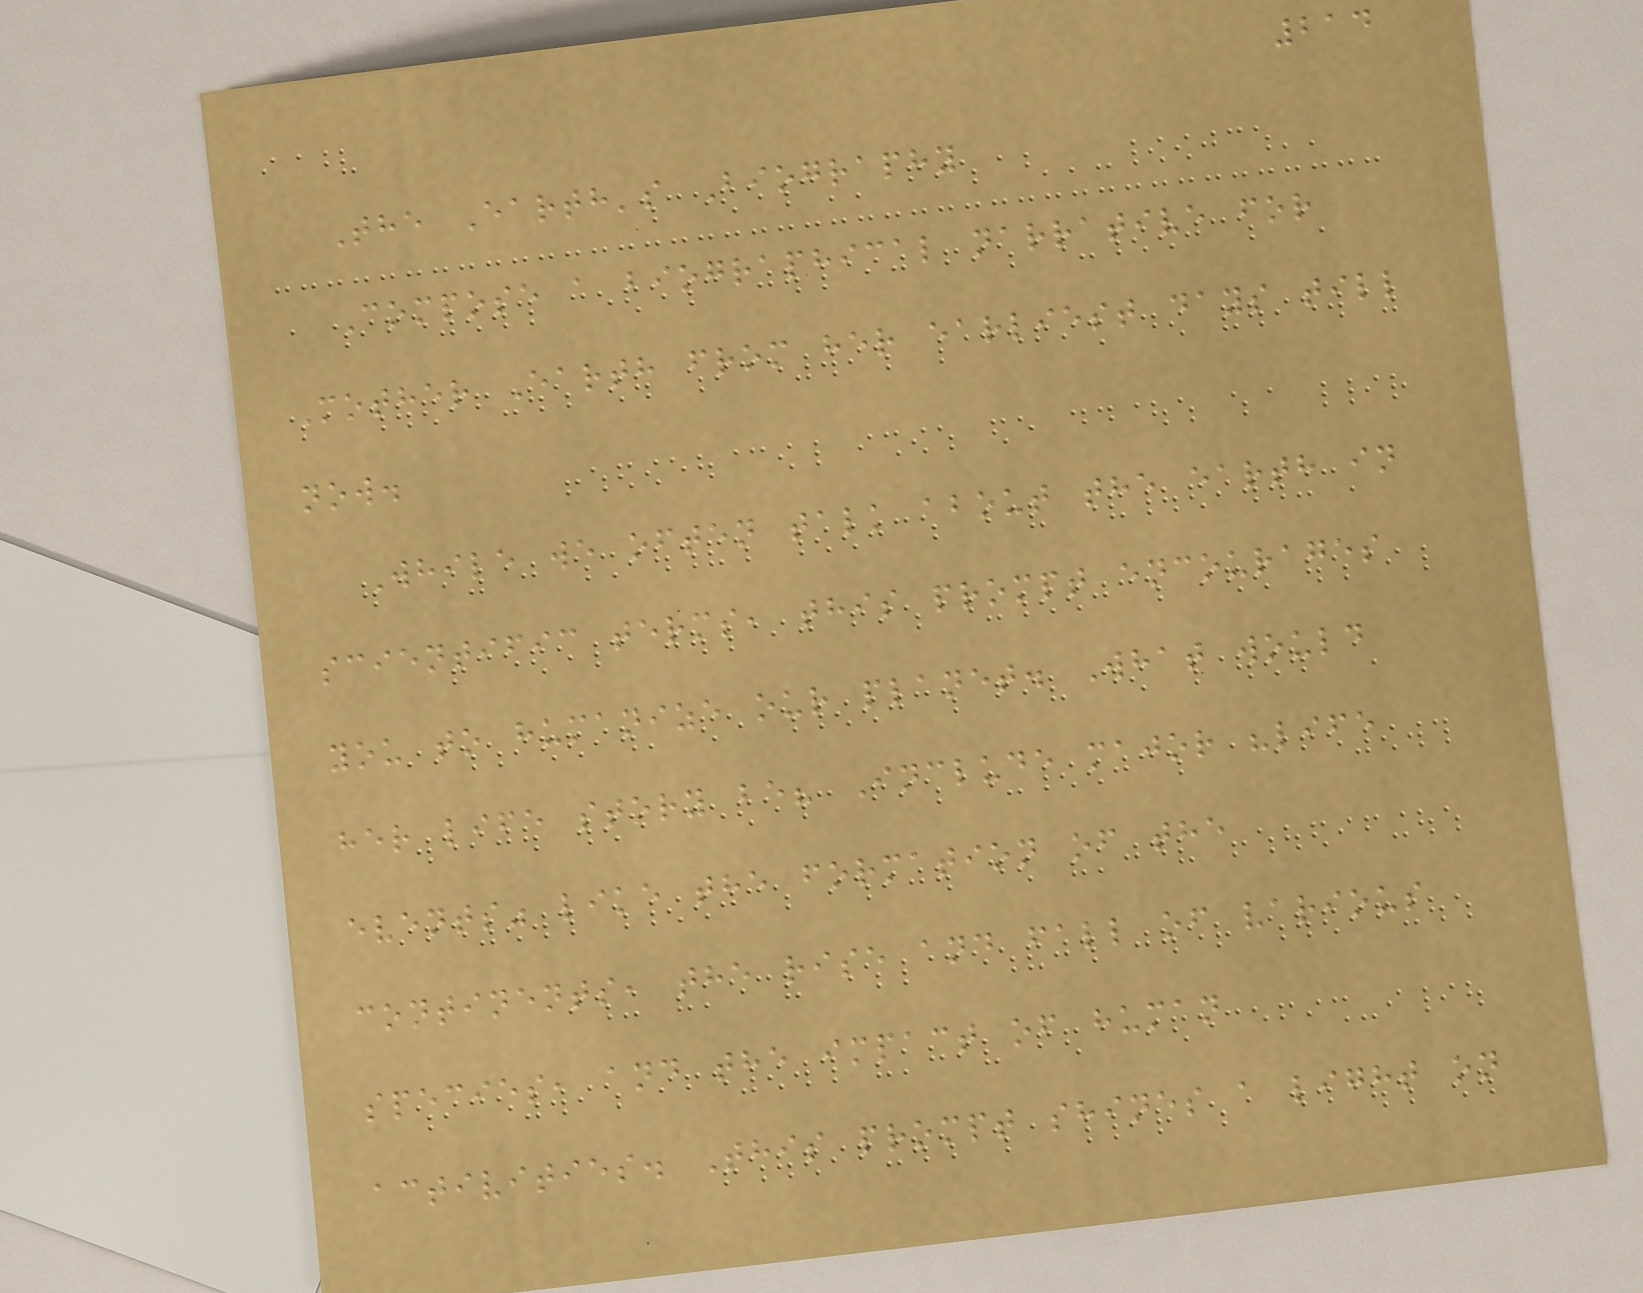214
The Earth's Biography
Compose a biographical narrative for
Mother Earth from her earliest days till
now.
While we often talk about the earth in
scientific terms, this prompt encourages
you to humanize our planet. What would
her life story be? Include major "life
events" like the formation of the
continents, the rise and fall of various
species, and the impact of human
activities. This prompt shines a light on
